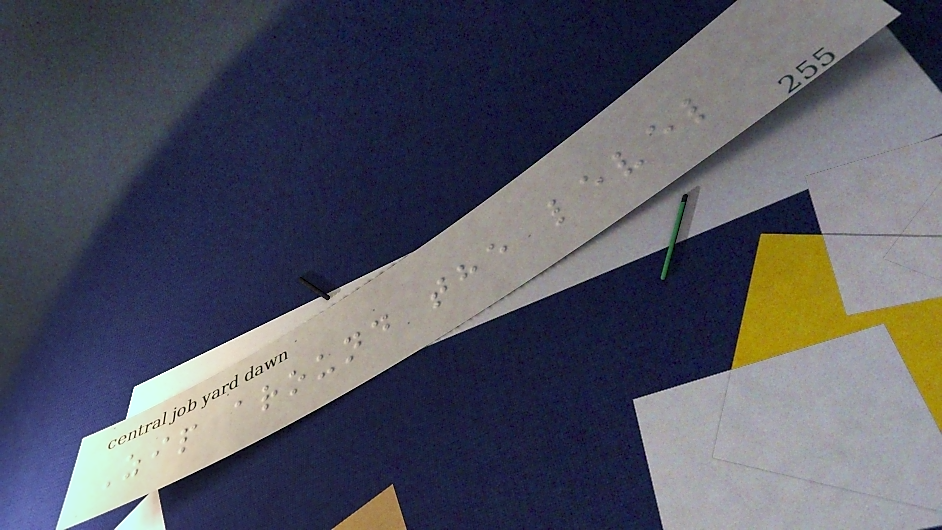Zip around the level
